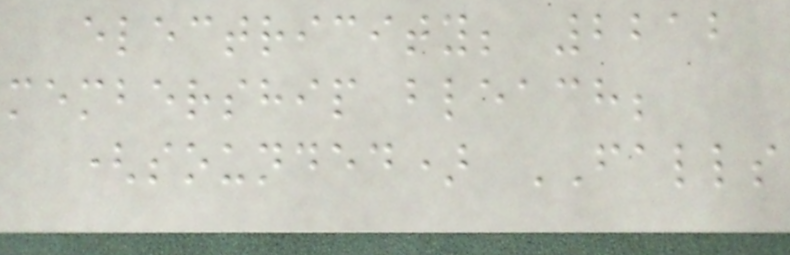electricity; 2212
membership bleach;
(sounded) FALLS
